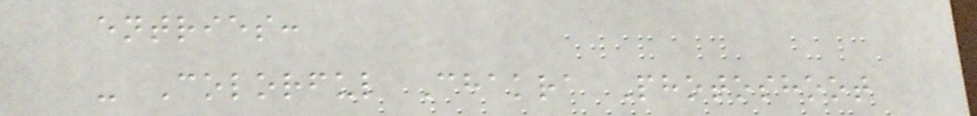entries:
- Colorful Chakra Photoshoot
